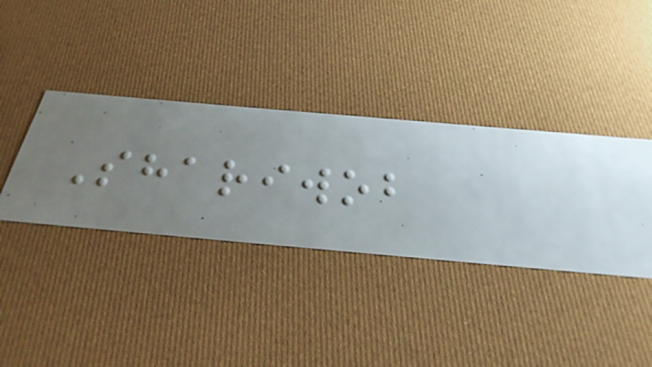Shariwob
